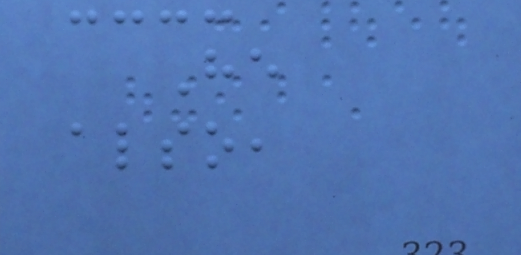He
also,
